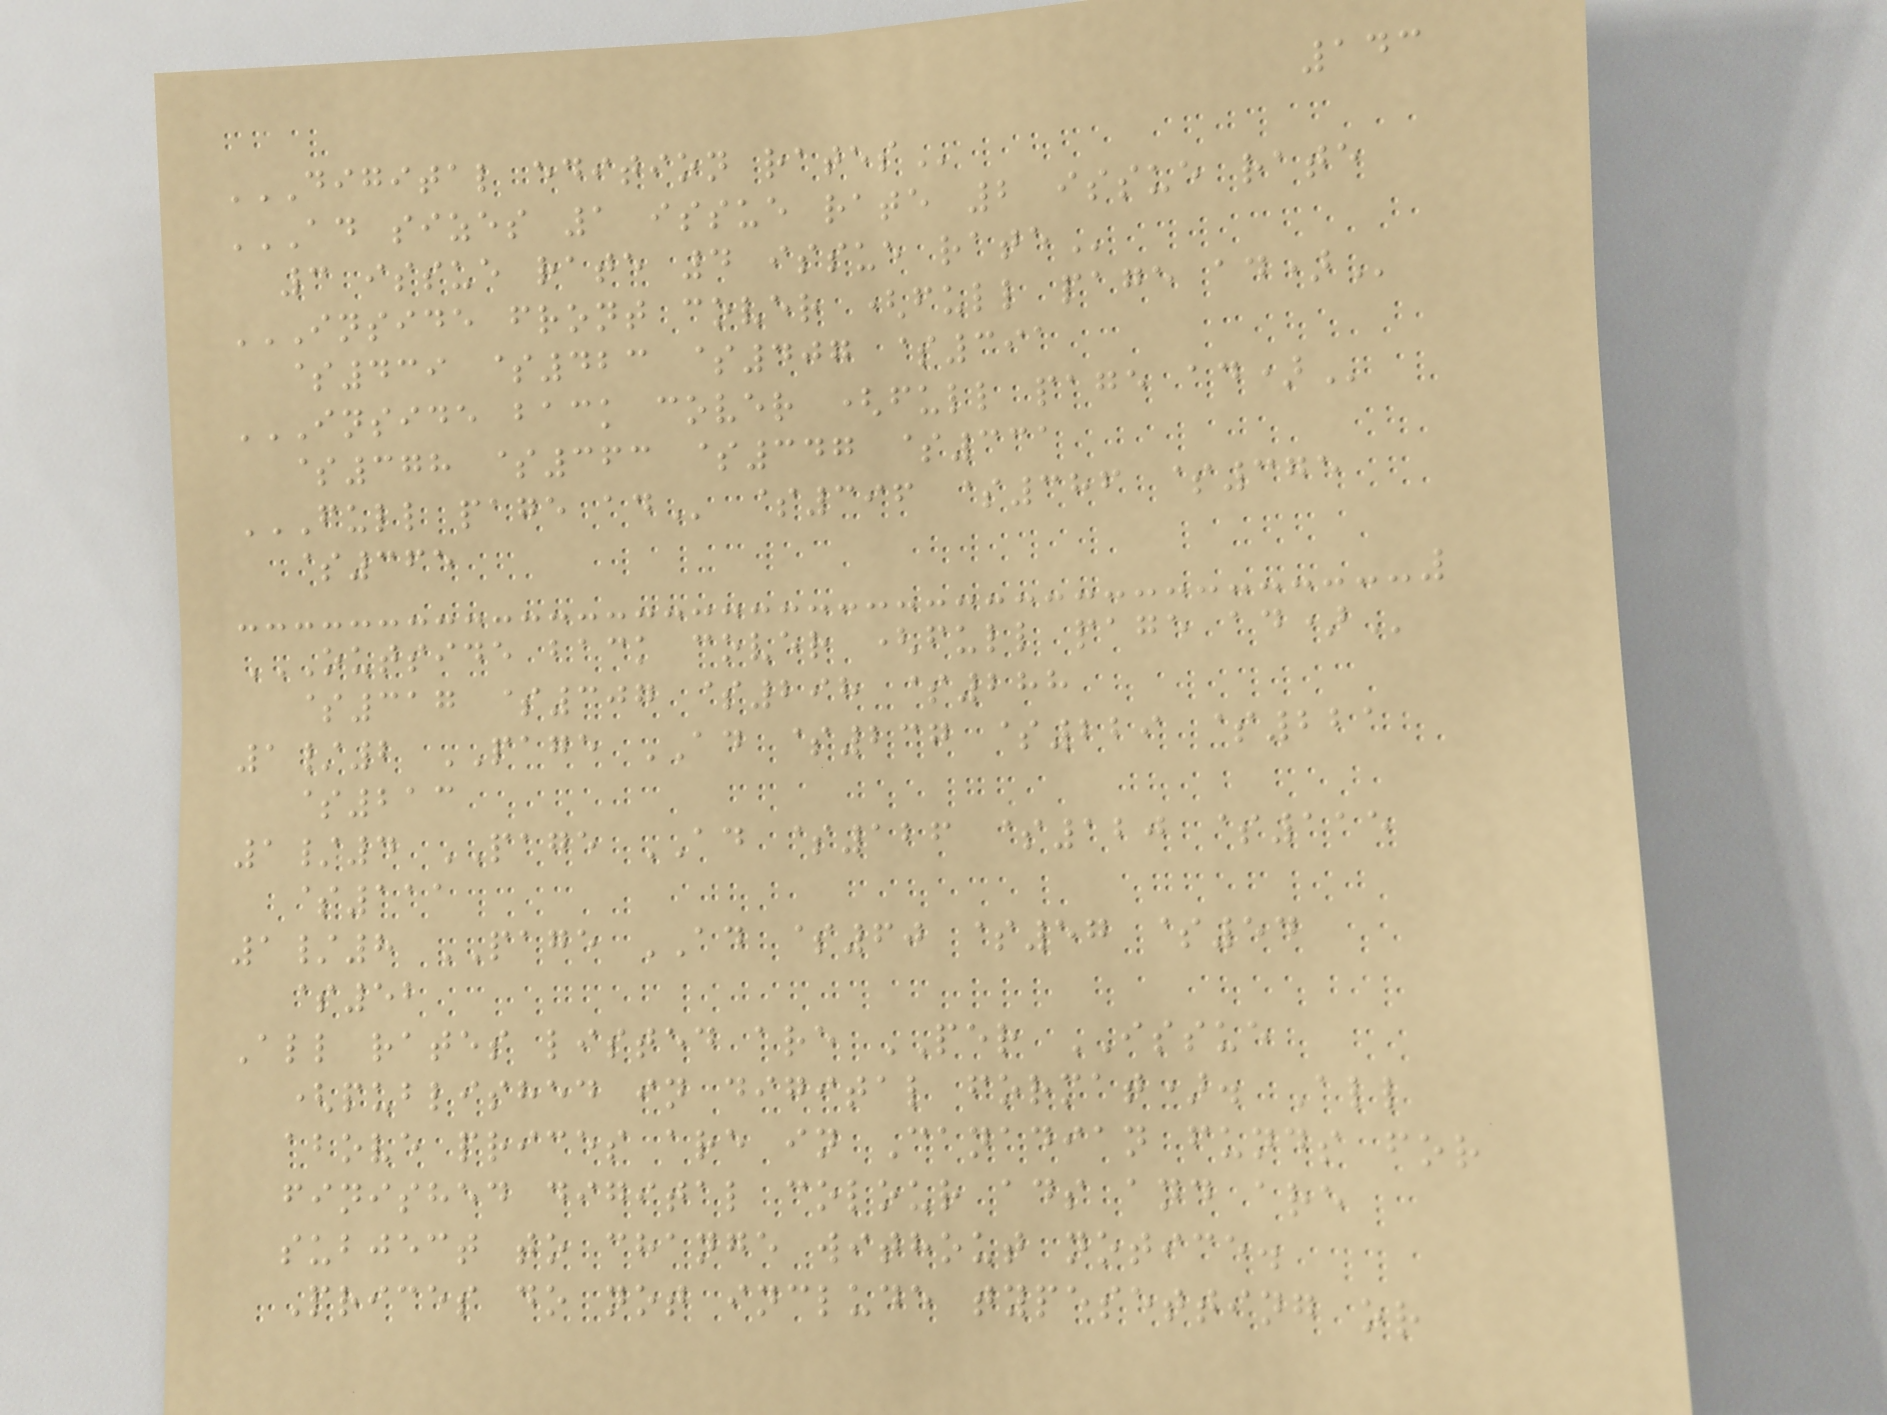143
DIGITAL EDITION RATES
AD SIZES 1 ISSUE RATE 2 ISSUE RATE
3 ISSUE RATE 4 ISSUE RATE
INSIDE FRONT COVER (FULL PAGE AD)
$439 $423 $407 $391
INSIDE BACK COVER (FULL PAGE AD)
$378 $363 $347 $331
FULL PAGE AD $396 $386 $375
$365
OUTSIDE BACK COVER (FULL PAGE AD)
$317 $307 $298 $288
1/2 PAGE AD $237 $229 $221
$213
1/4 PAGE AD $126 $120 $115
$111
1/8 PAGE AD $60 $57 $54
$52
All rates listed are PER ISSUE
(published in digital format). All
above prices are in Canadian funds for
finished digital colour ads and are
subject to change without notice.
Prices do not include typesetting or
